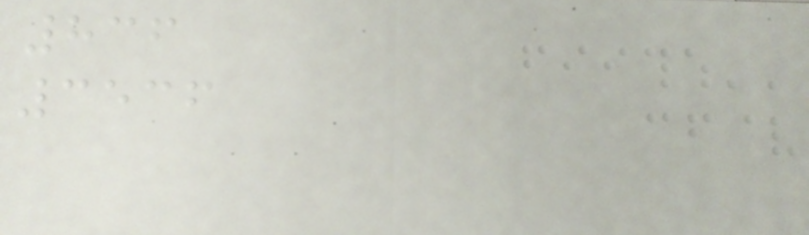836
3536
